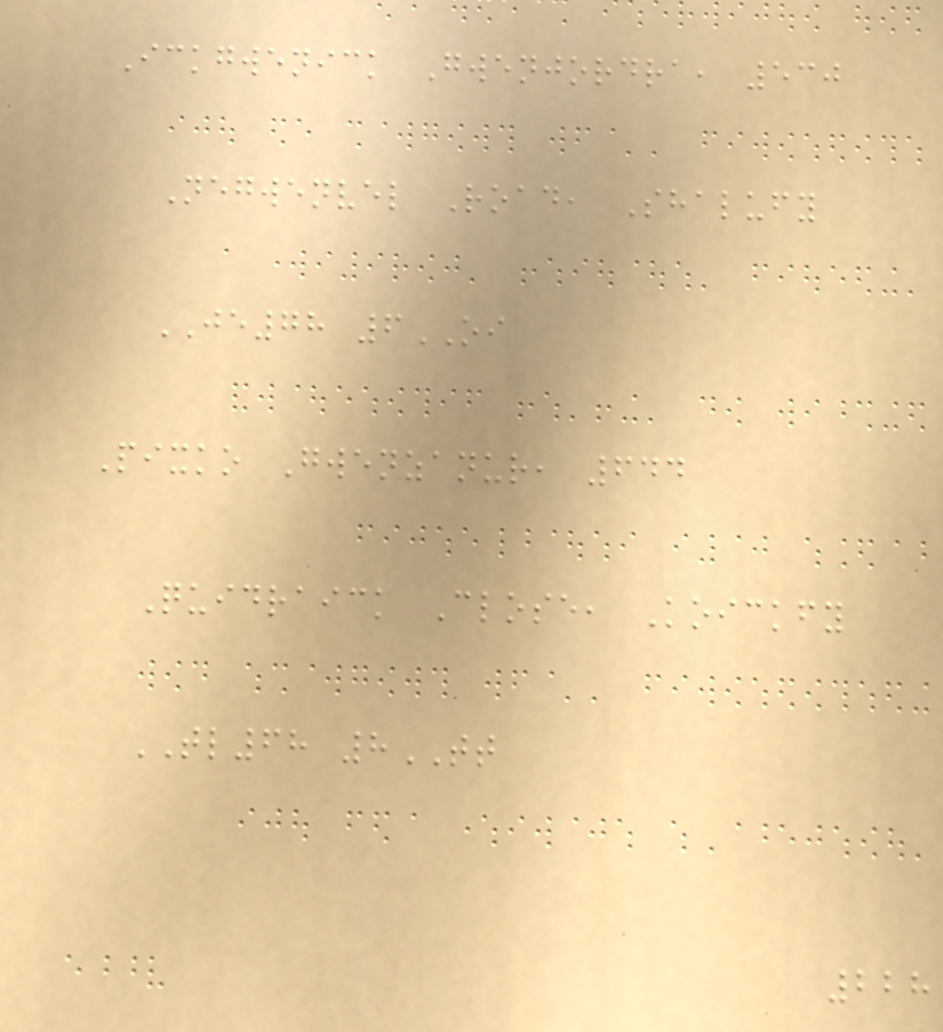Ickgwenick Gwenjordra, 530
Negwenvel Road, Shalufy
JE78 6OI
Pixko Gwenzanur, 644
Quidraick Close, Koickfy
TL68 8TT
228
